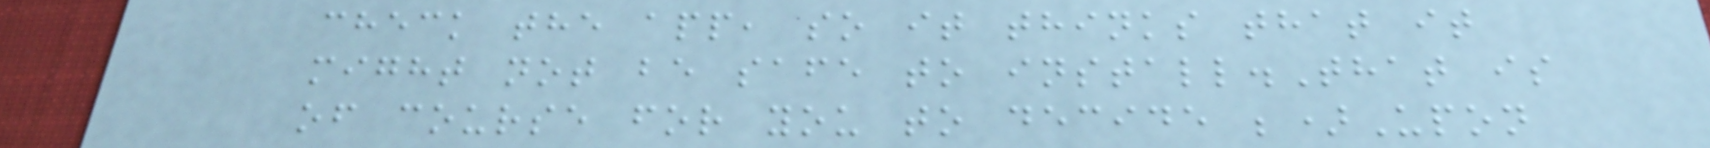check the app, so it thinks that it
might not be safe to install.That is
of course for you to decide ;)Upon
